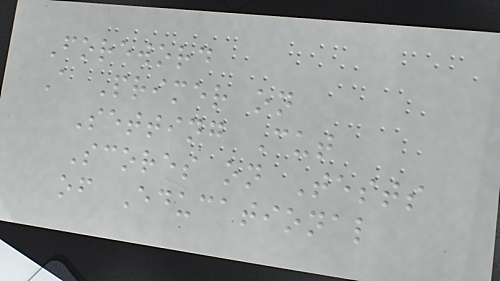Foreword
A Primer on
Setting Cut
Scores on Tests
of Educational
